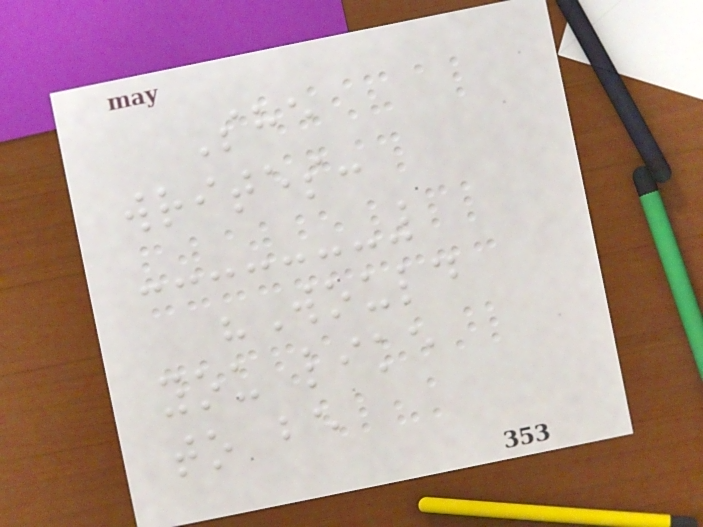She
writes:
"Would
you like
to be
